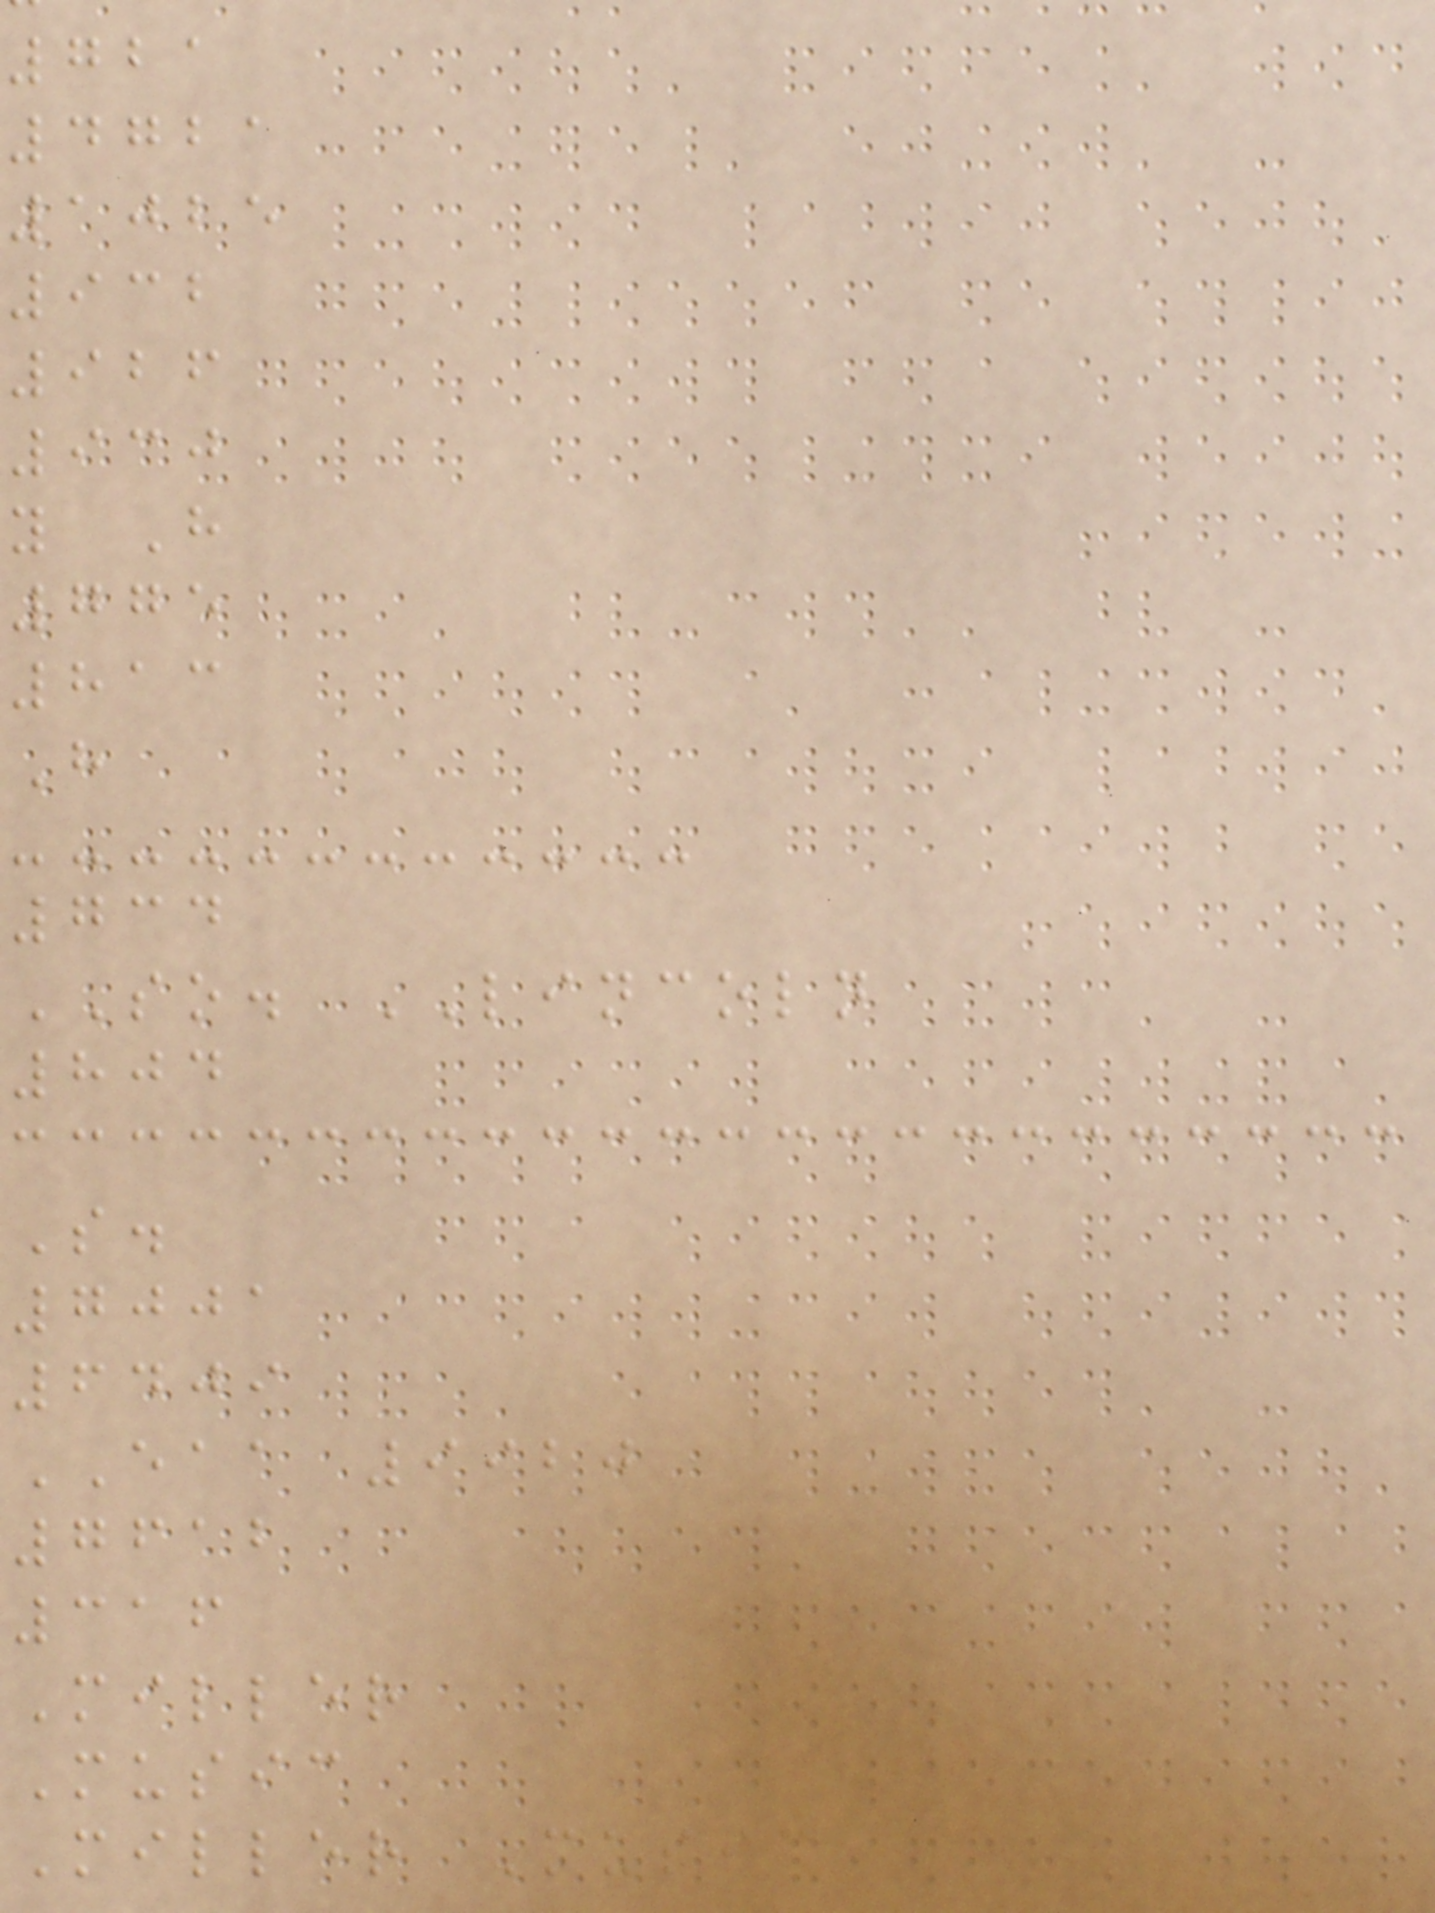721
4721
1025
932
926
930
y H
775
813
H
734
SO. LINCOLN
804
S.
7001
6409
EAA 9920
7612
316
Miller
Music
Miller Music
